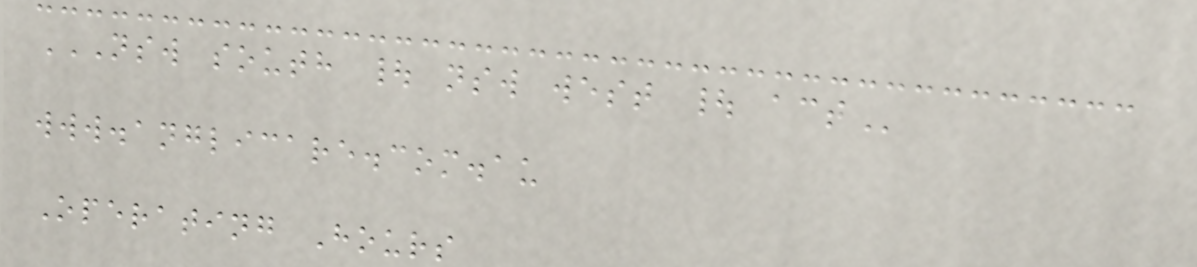NSW SOUTH | NSW WEST | ACT
www.anglicare.com.au
Operating Hours
